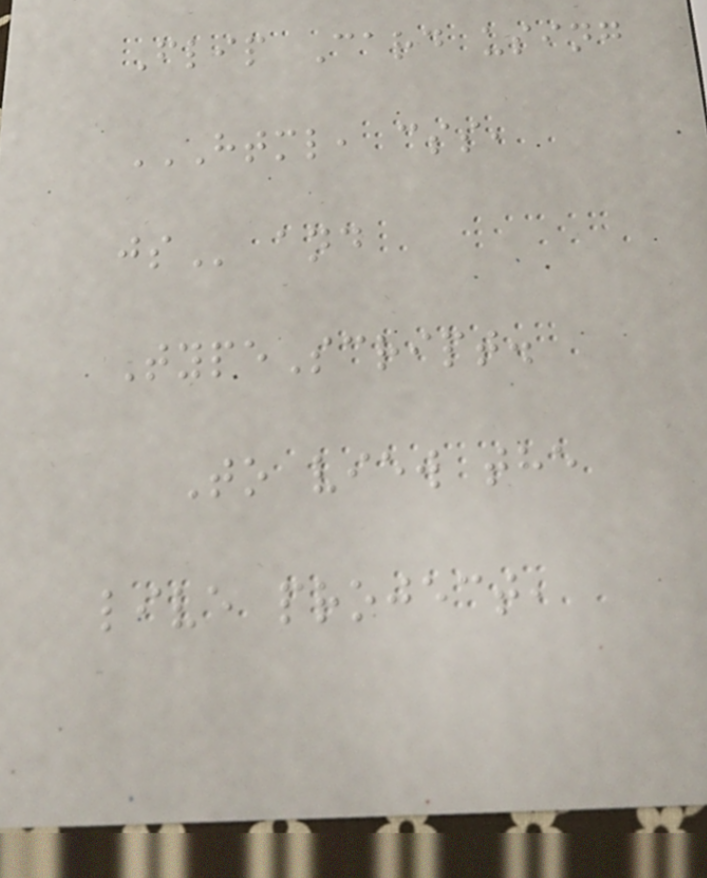Flip Card using
HTML, CSS,
JS and
TypeScript.
To view the
live project,
